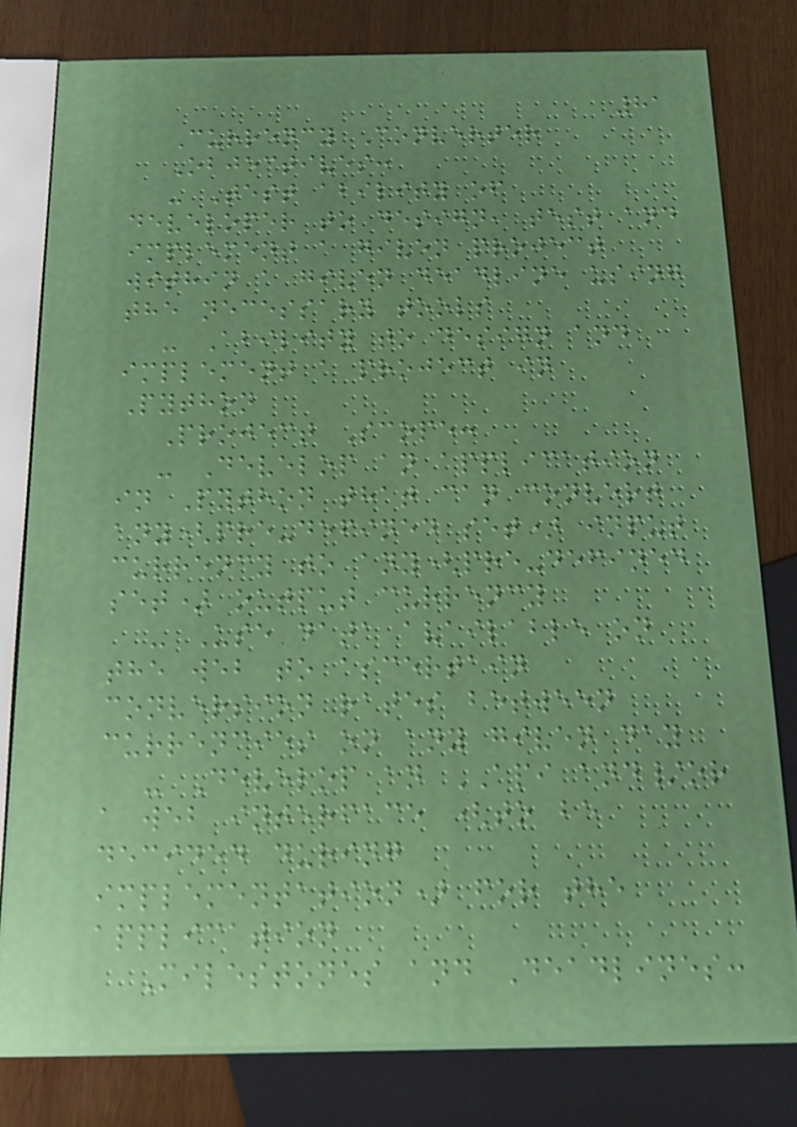81
Currency Converter
Objectives:
- Test ability of
developer to design, test and
implement a given project
within a given deadline using
the necessary tools
- Ability to design and
implement a project in
Python
Project Scope:
- Develop an application
in Python that can convert
any(pre-defined set) input
currency to any(pre-defined
set) output currency
- Use data available on
the web to ascertain
conversion rates between
currencies on any given day
- Develop an API and/or
a web interface (to be
decided during
implementation) for the
application
Milestones and Deadlines:
